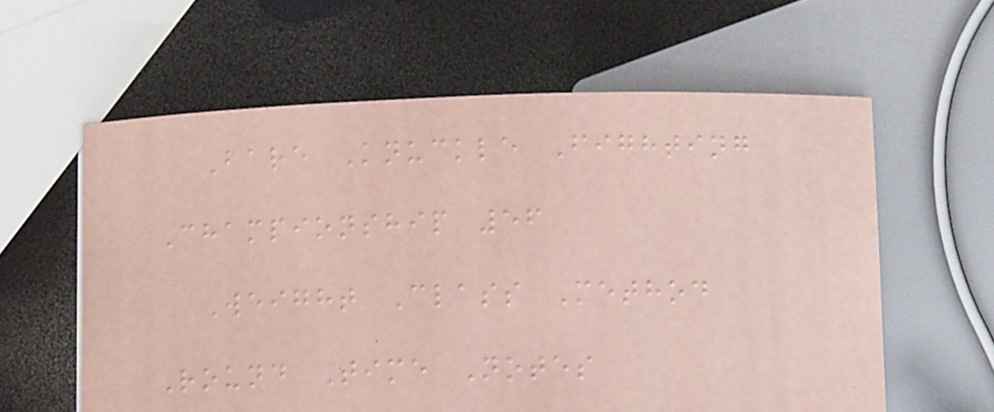Bare Knuckle Fighting
Championship 56
Weight Class Method
Round Time Notes
